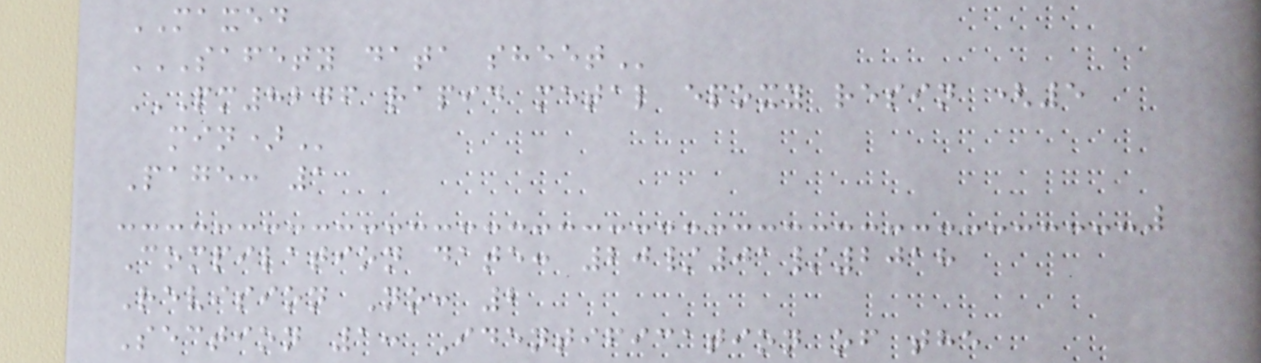MAXED
SAFETY DATA SHEET
PM8276 RAPID METAL EPOXY RESIN (5
MIN)
Page: 1
Compilation date: 20/01/2018
Revision No: 2
Section 1: Identification of the
